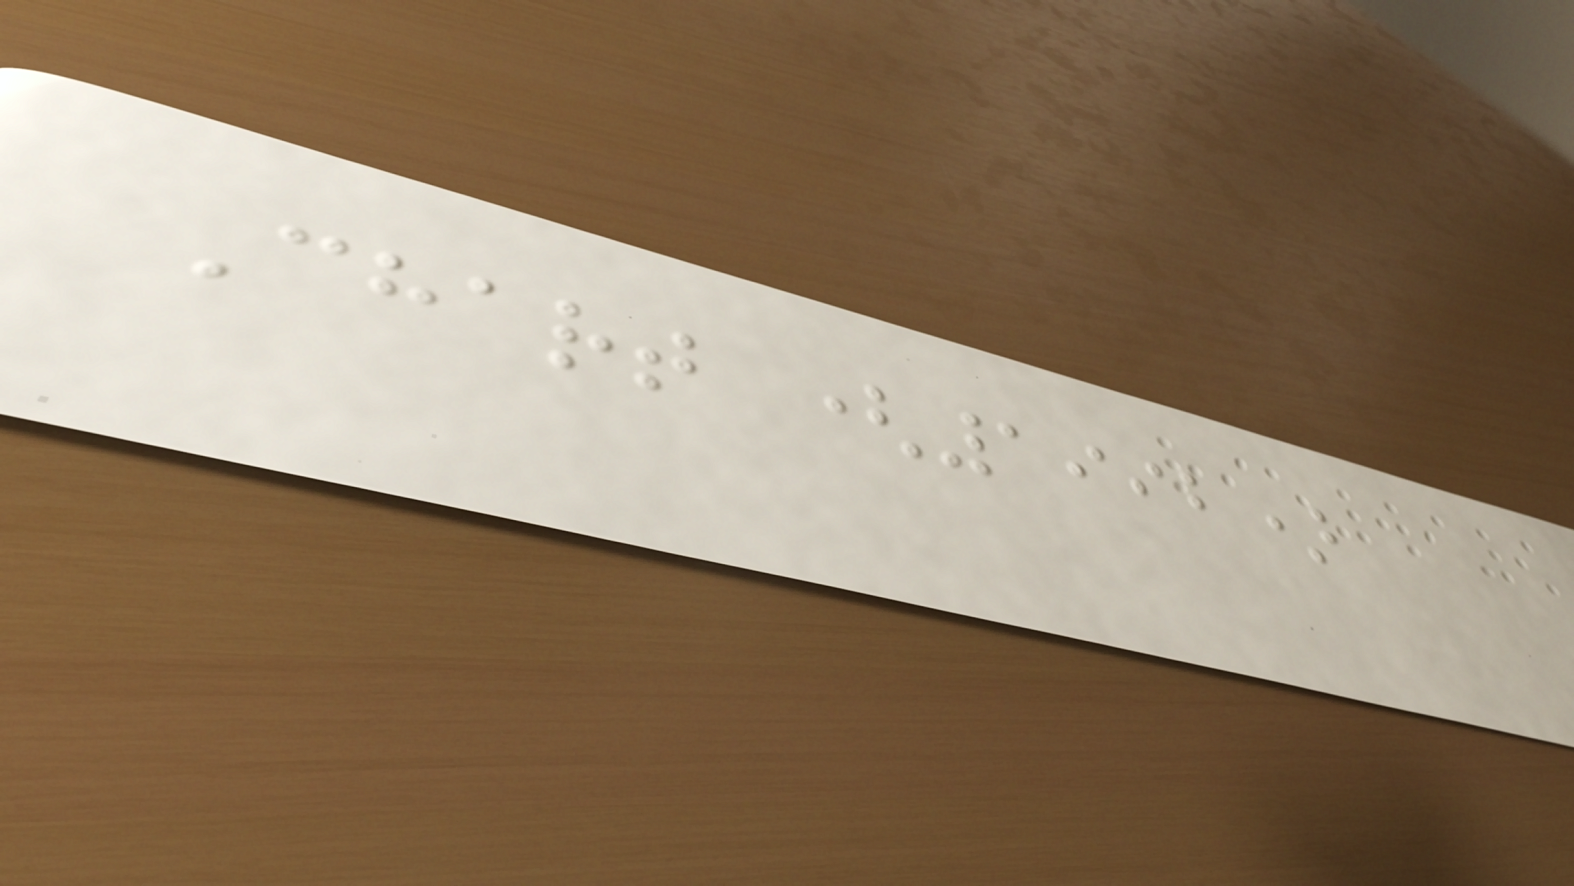Chart (1992)
